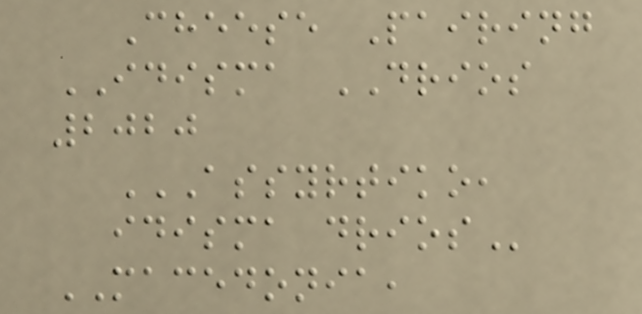Cheese Pairing
IDISMA DRIOS
2020
ASSYRTIKO,
IDISMA DRIOS
MACEDONIA,
